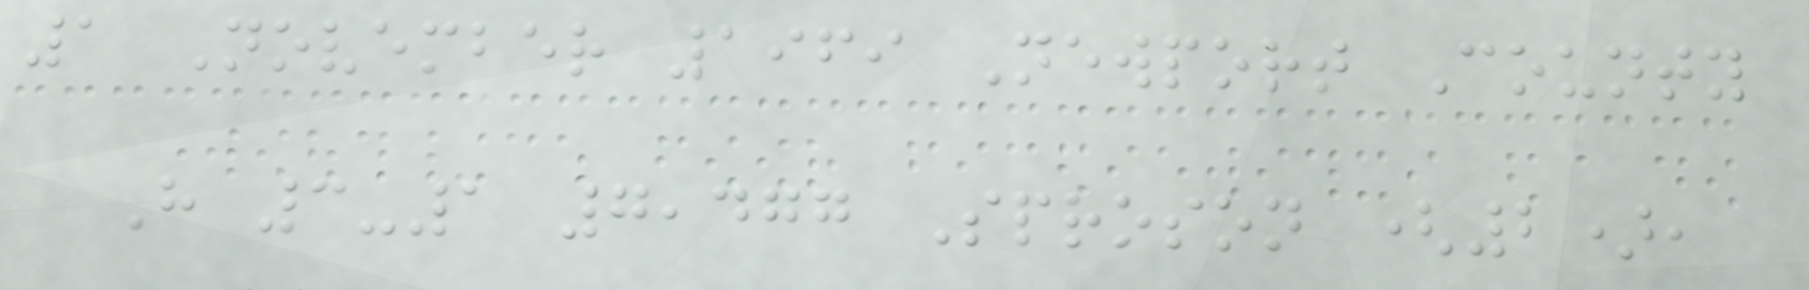1 November 1969 Newport County
H 3-1 7,477 Sproson (2),
